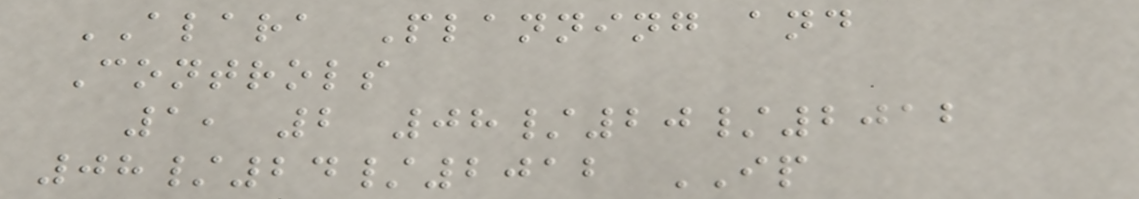ALARA Planning and
Controls
1, 2 08/20/2012
08/24/2012 IP
